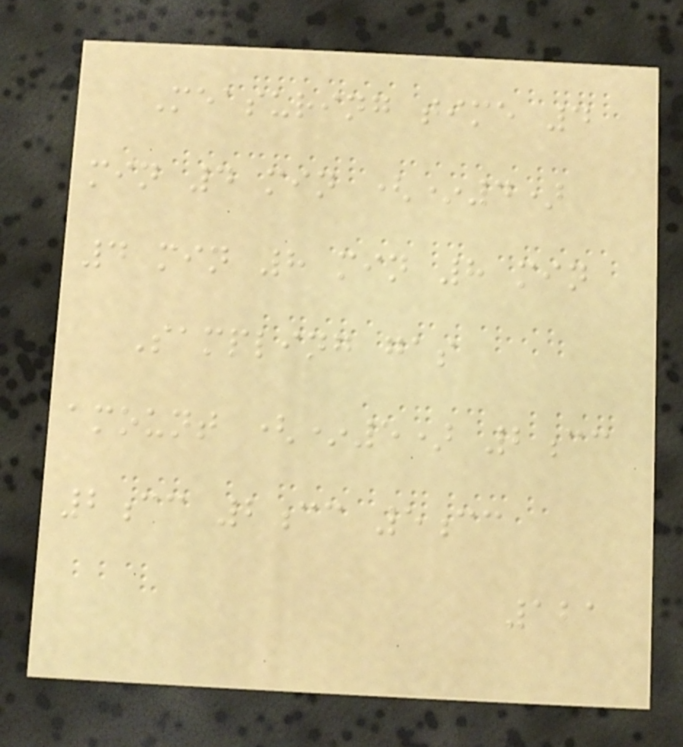Measuring time 4
min 4 min (*4)
4 min 8 min 8 min
Sampling gas
amount (*5) 2cc
2cc 2cc 5cc
121
